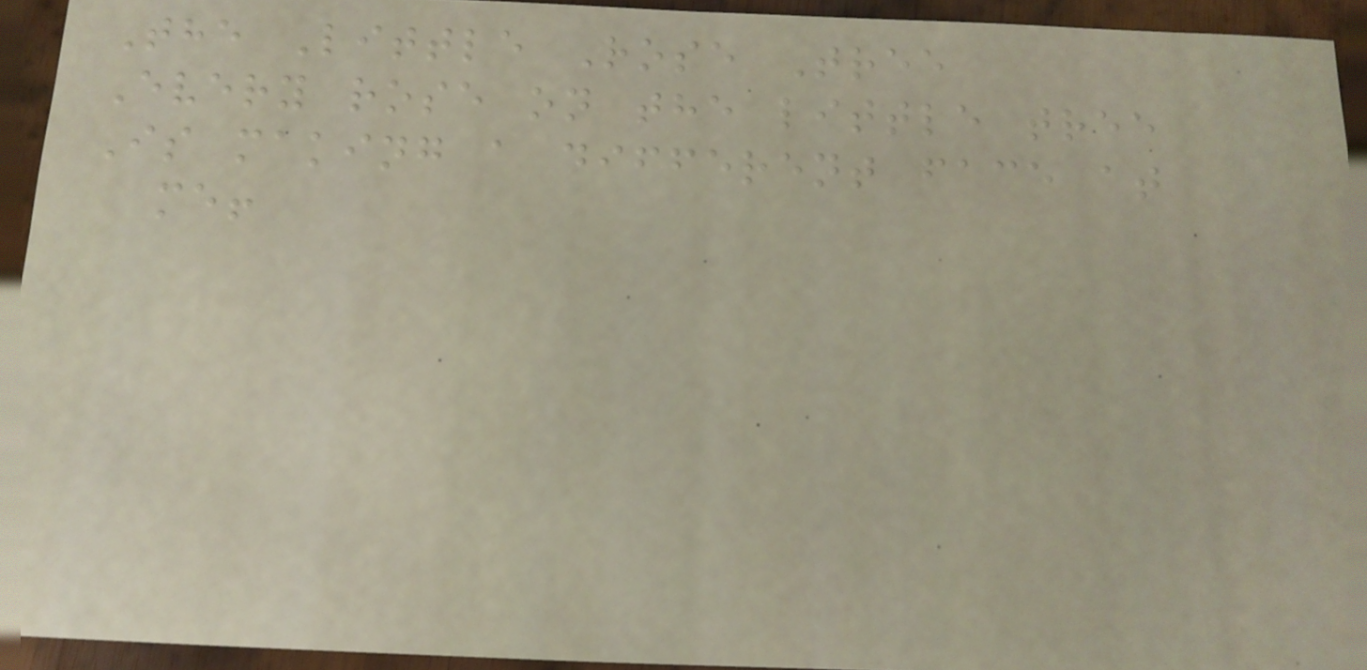The Little Rose Tree
Every rose on the little tree
Is making a different face at
me!
